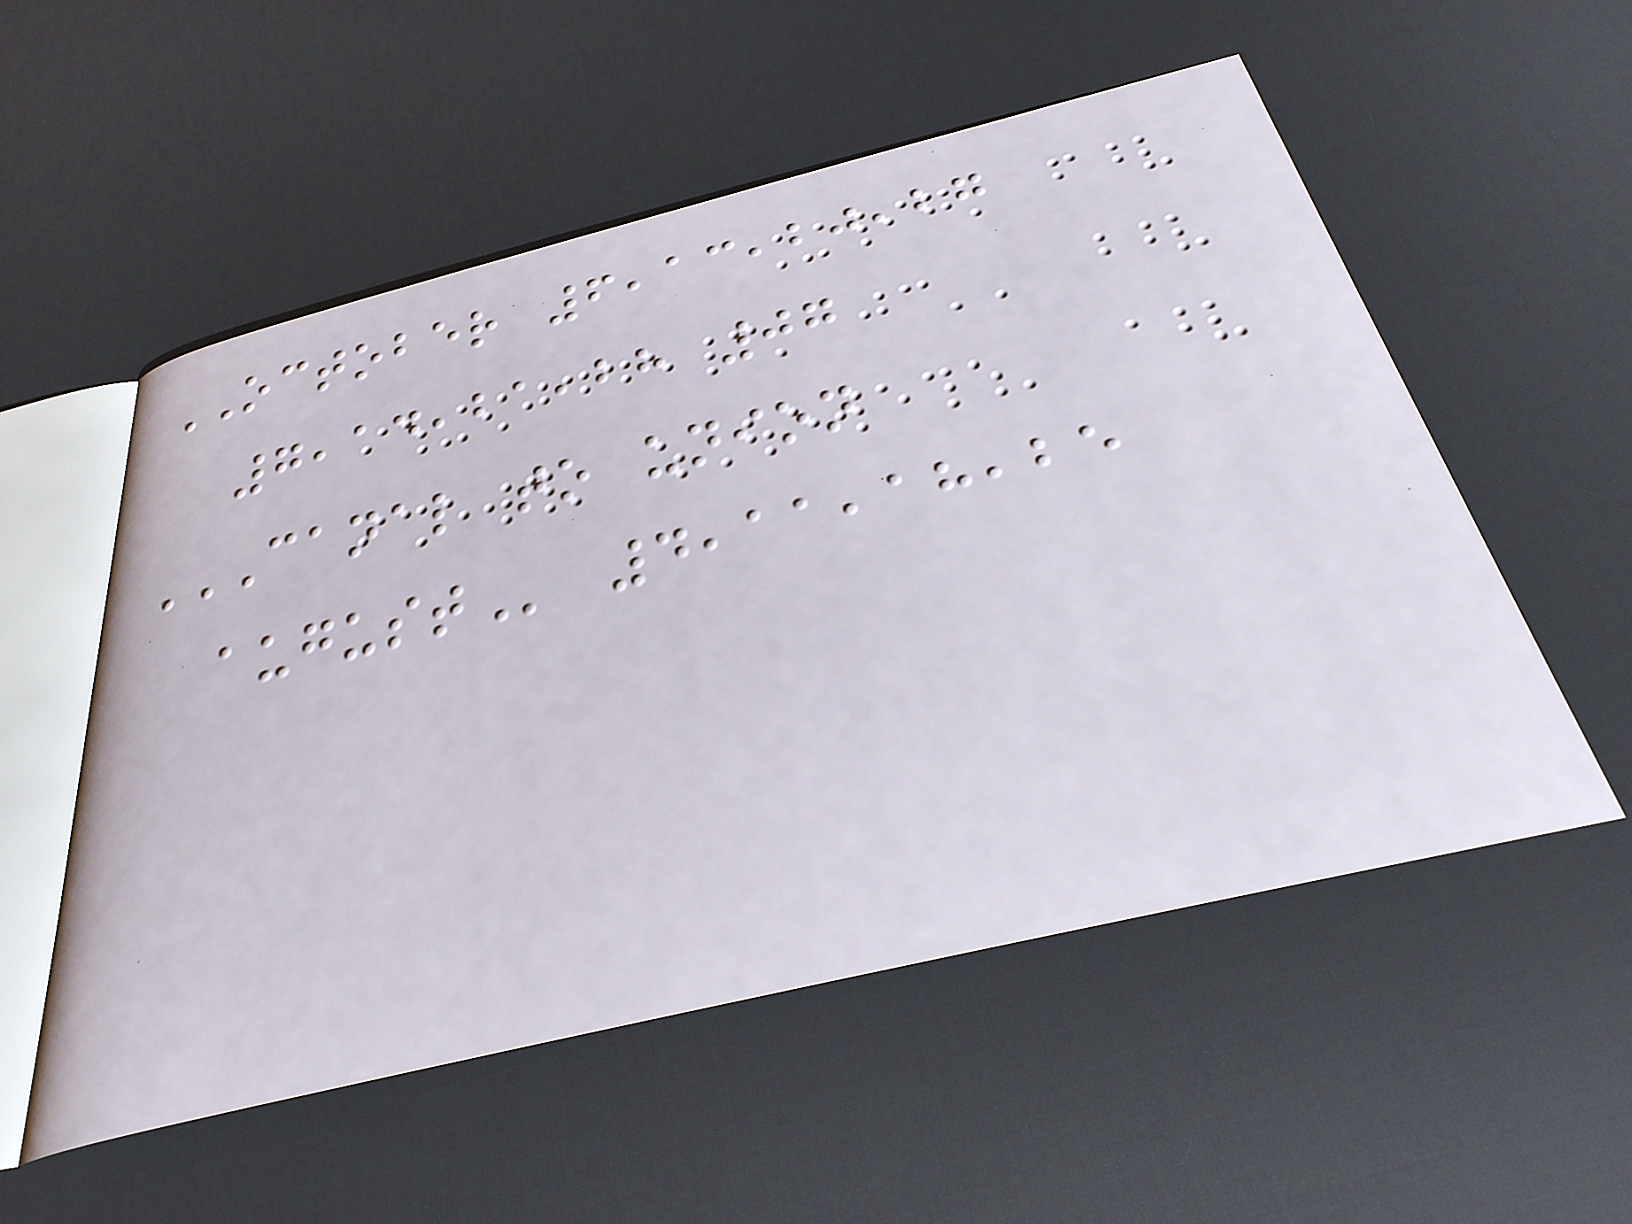OCTOBER 6,13,20,27
7,14,21,28 07
CANAL TO UNION
AUGUST 4,11,18,25
